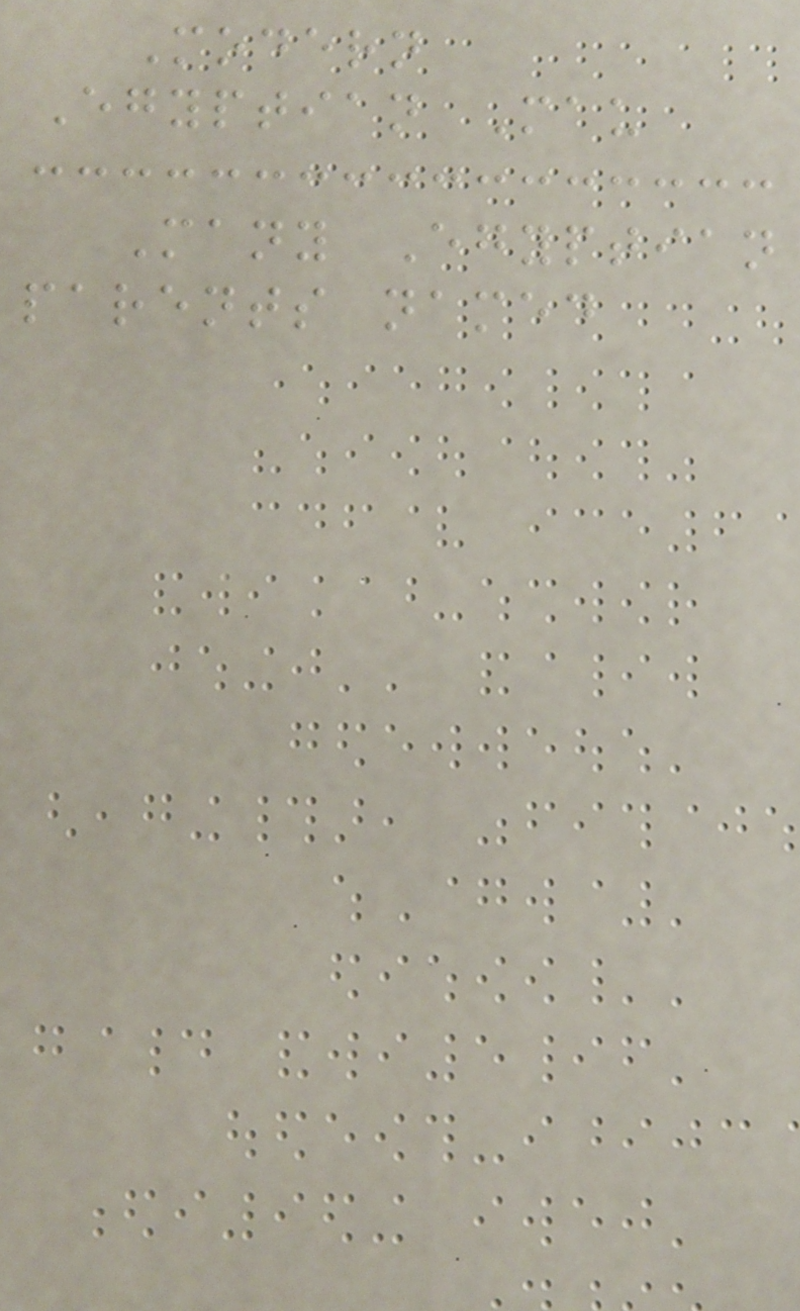Modern
Egyptian Mau
Many Egyptian
parents named
